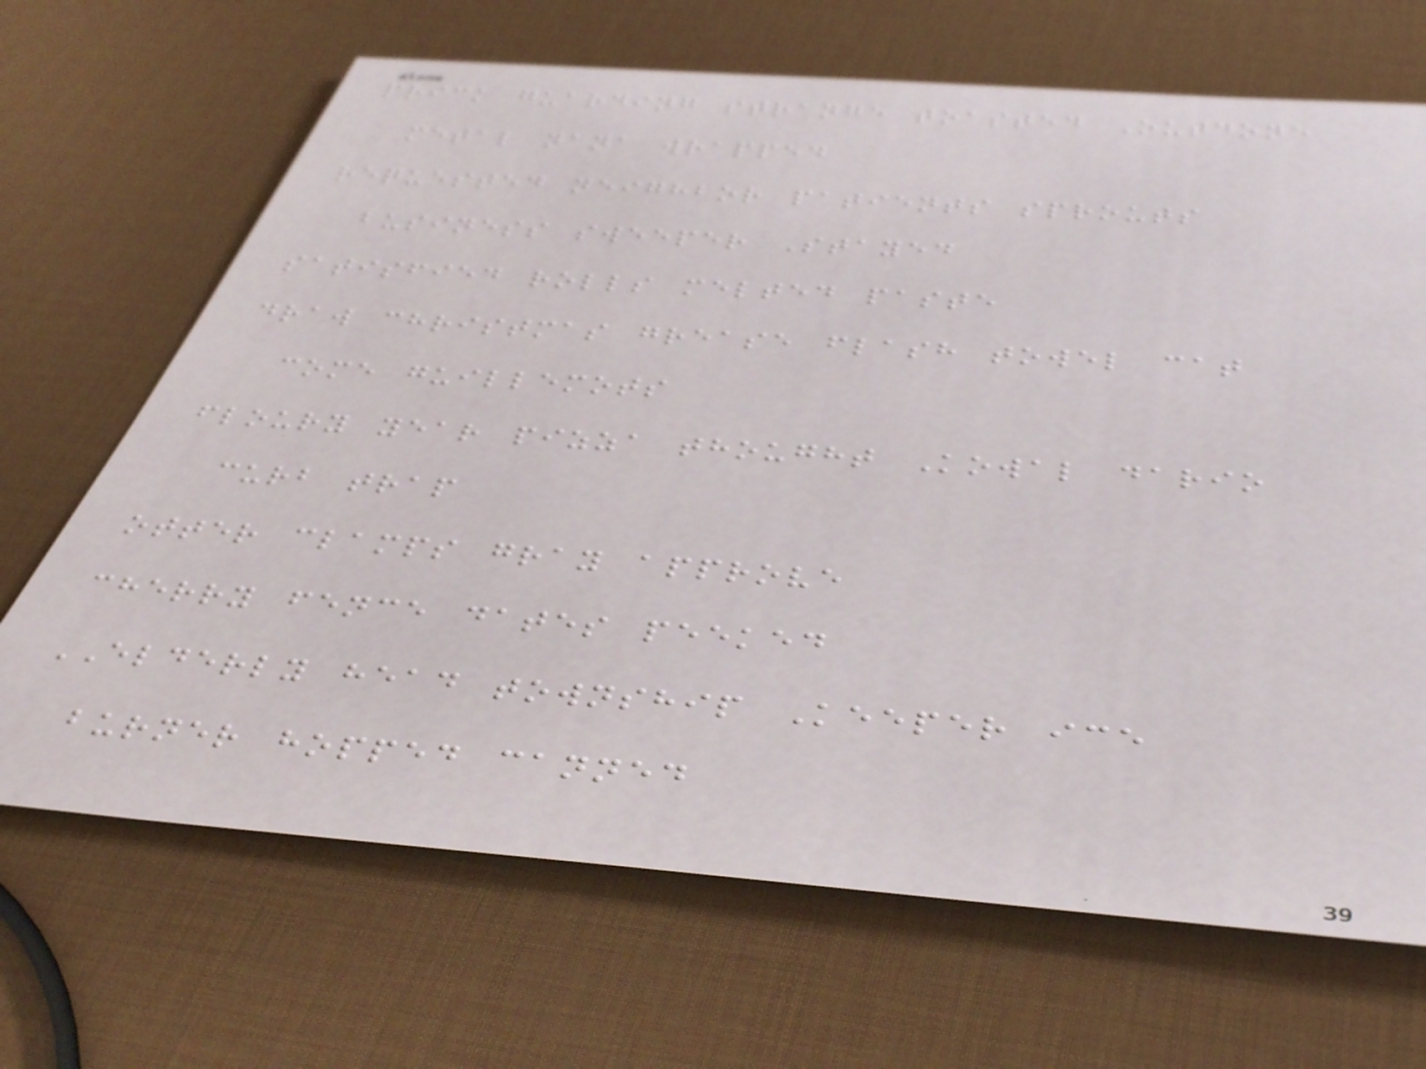prick guarding strange toasted Outdone
metal nana wrapped
requested neighbor patients sprouts
business sweeper Stayed
satisfied rolls melted paste
draw christmas grease flash towel cat
come guillemots
floury year pizza thought Kowal dario
curb trap
otter clamps gray approve
cherry fence dates peeked
ELDERLY head township Keeper ice
burner hopped canned
